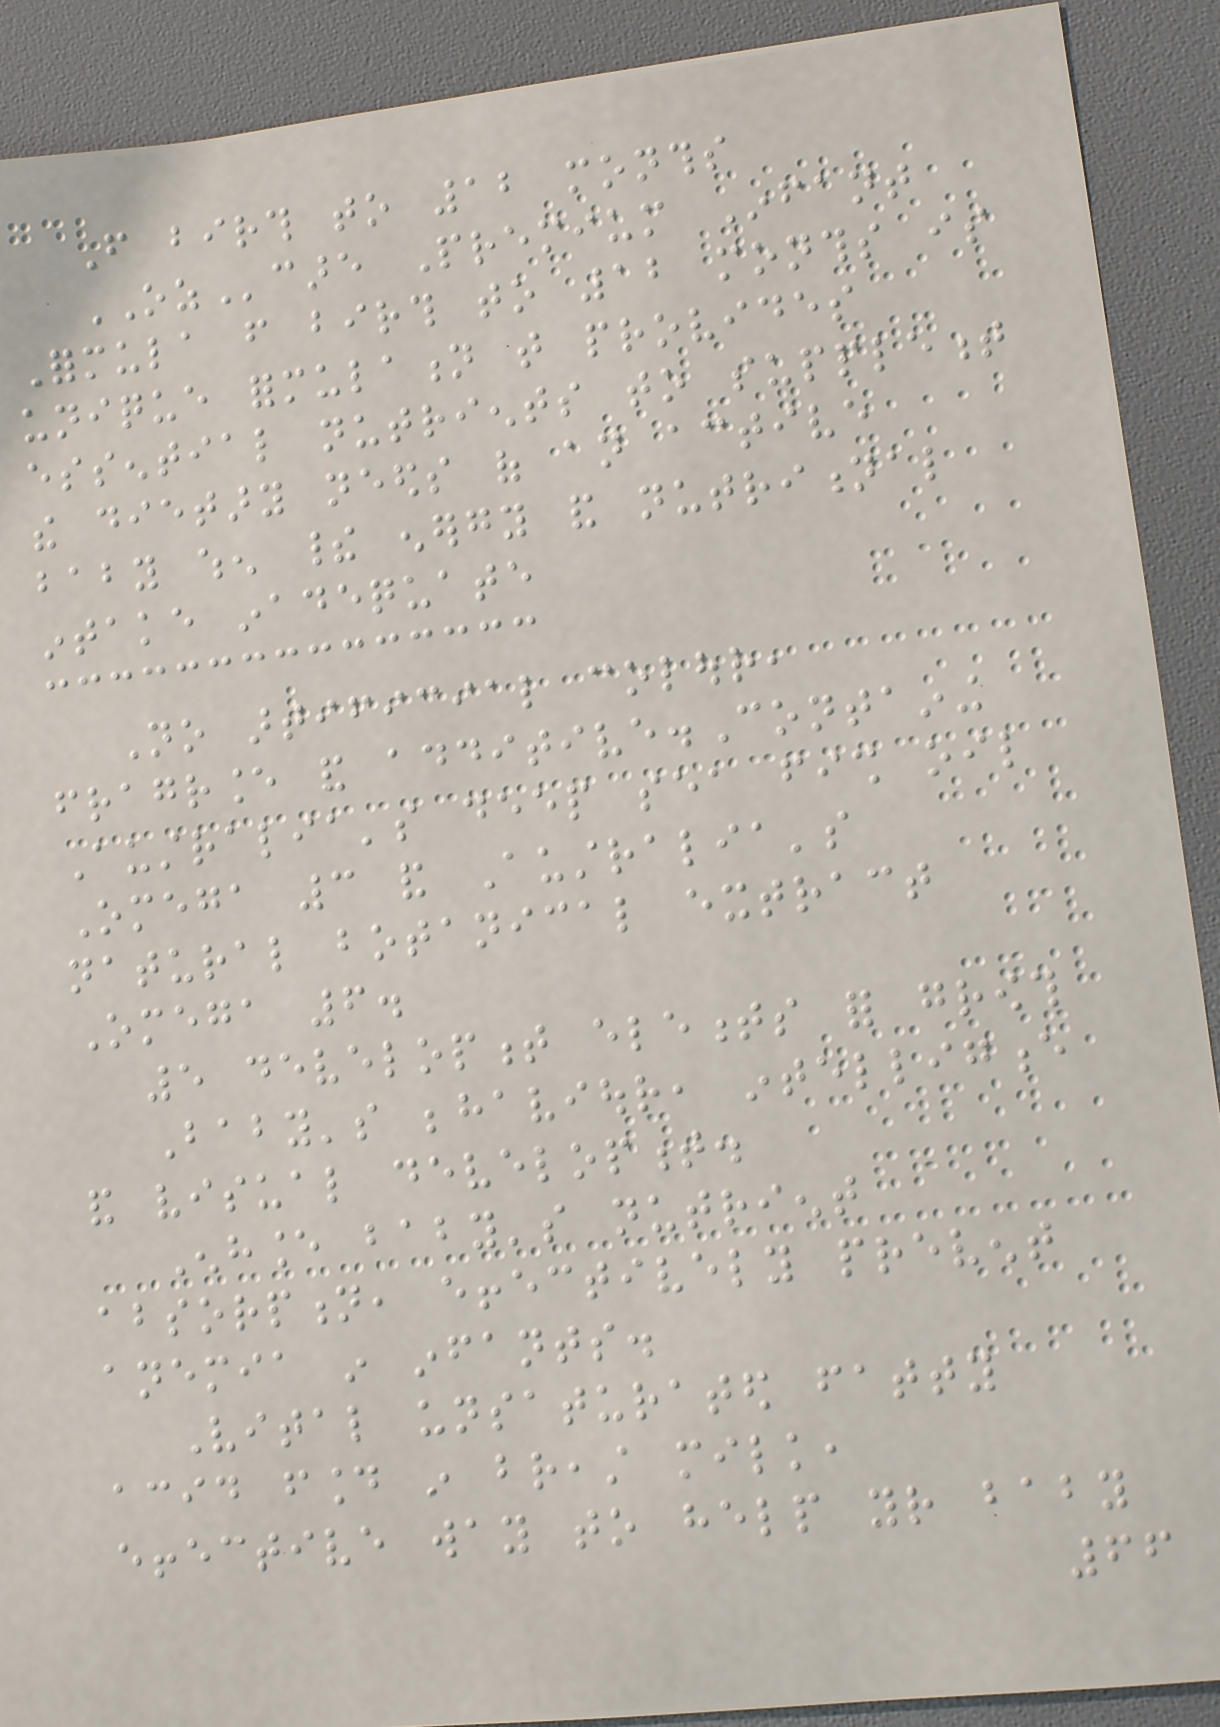From birth to 12 months
OZcare Premium Infant
Formula from birth to 12 months is
unique formulation that provides
essential nutrients to supplement
the dietary needs of an active
baby when their energy and nutritional
intake inadequate
No artificial colour,
fragrance and additive.Containing
Australia's deep sea fish oil
Omega 3 and Australia's
natural botanical extract
Omega 6.
5 development elements for growth
Baby's behaviour, intelligence
and visual development.
Enhance baby's nutrient
absorption, effectively prevent
anemia in infants.
Vital unsaturated fatty
acid found in breast milk,
effective way to help your baby
66
